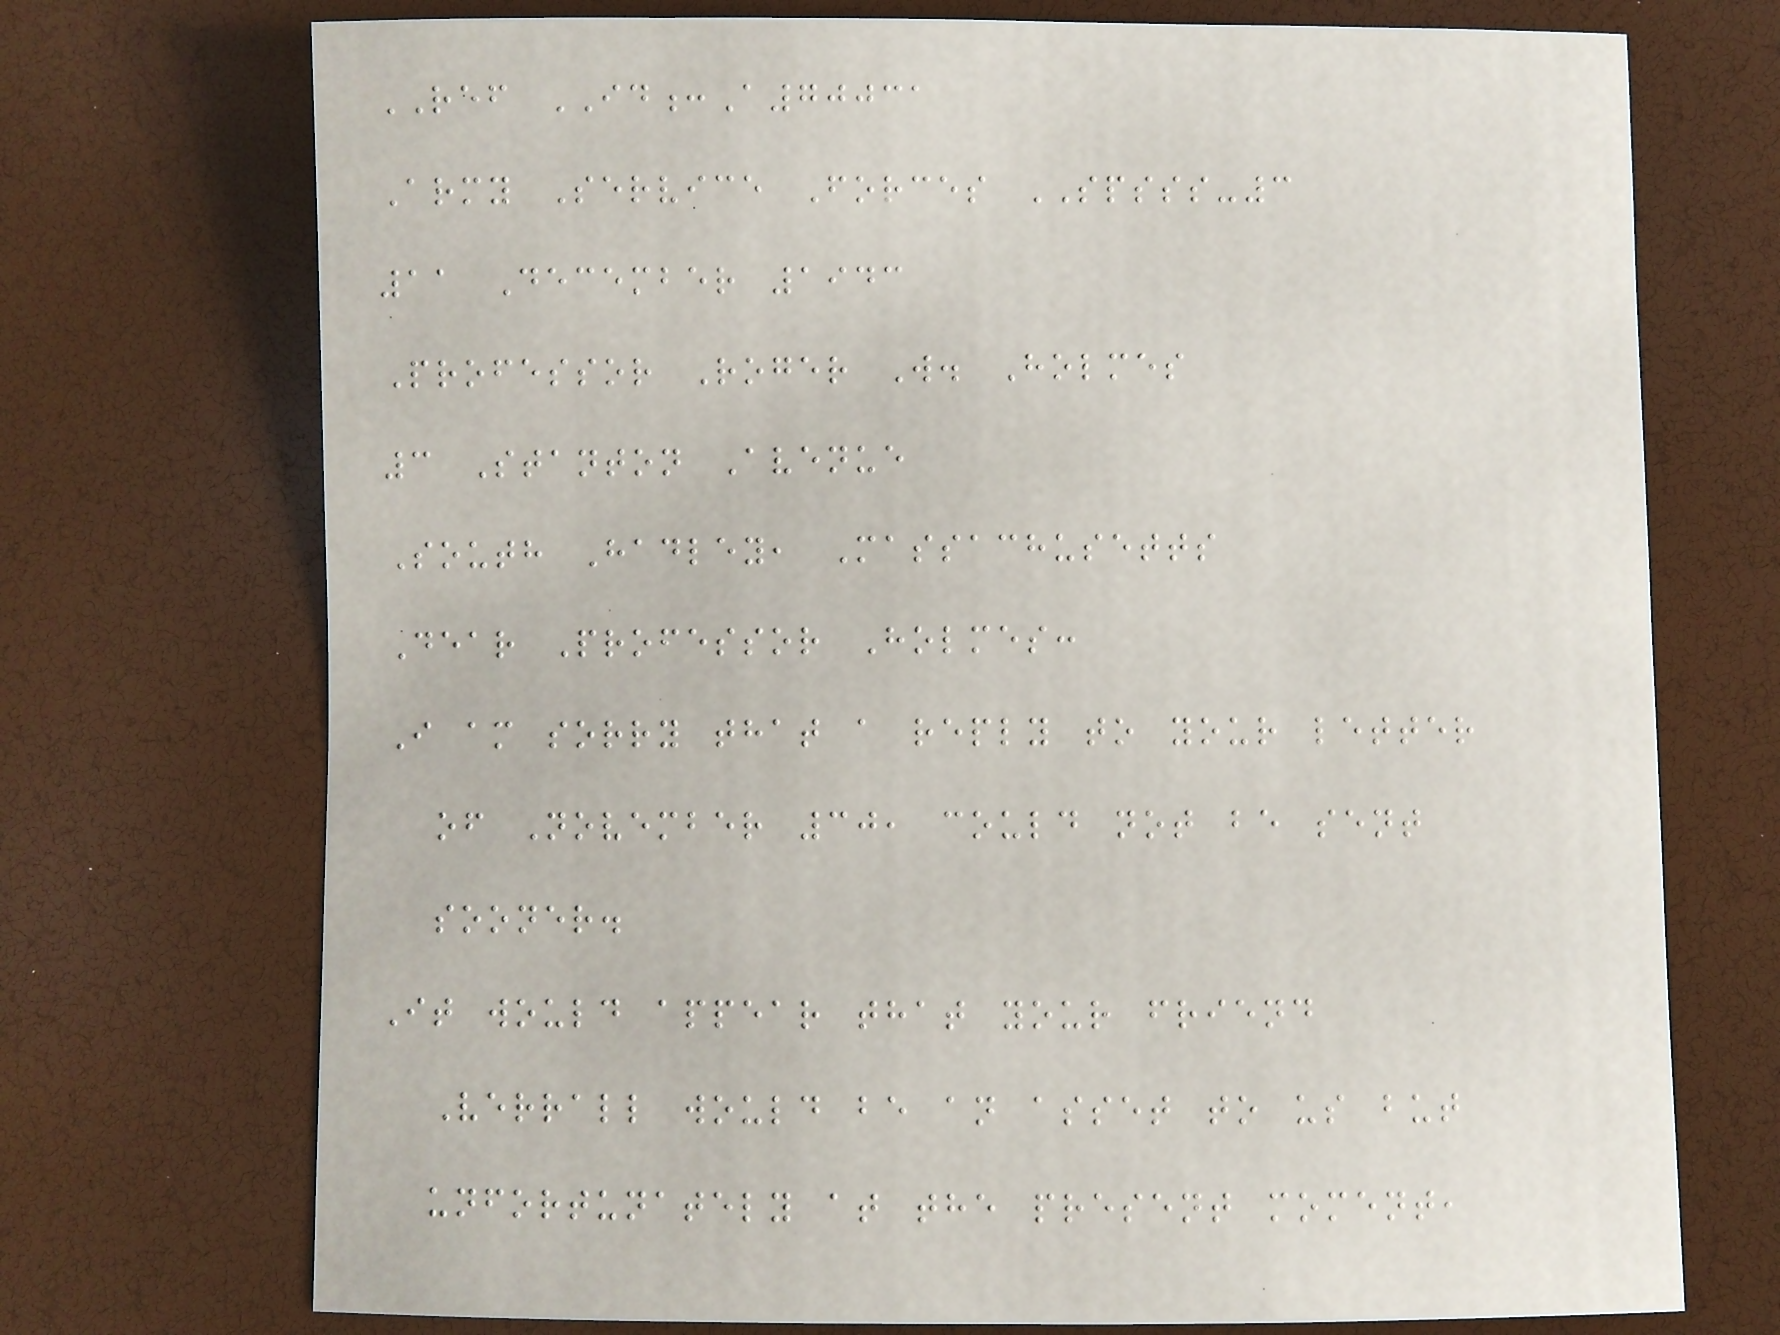REF ID:A70031
Army Service Forces SPSSS-3
11 December 1943
Professor Roger W. Holmes
3 Stanton Avenue
South Hadley, Massachusetts
Dear Professor Holmes:
I am sorry that a reply to your letter
of November 30, could not be sent
sooner.
It would appear that your friend
Verrall would be an asset to us but
unfortunately at the present moment,
